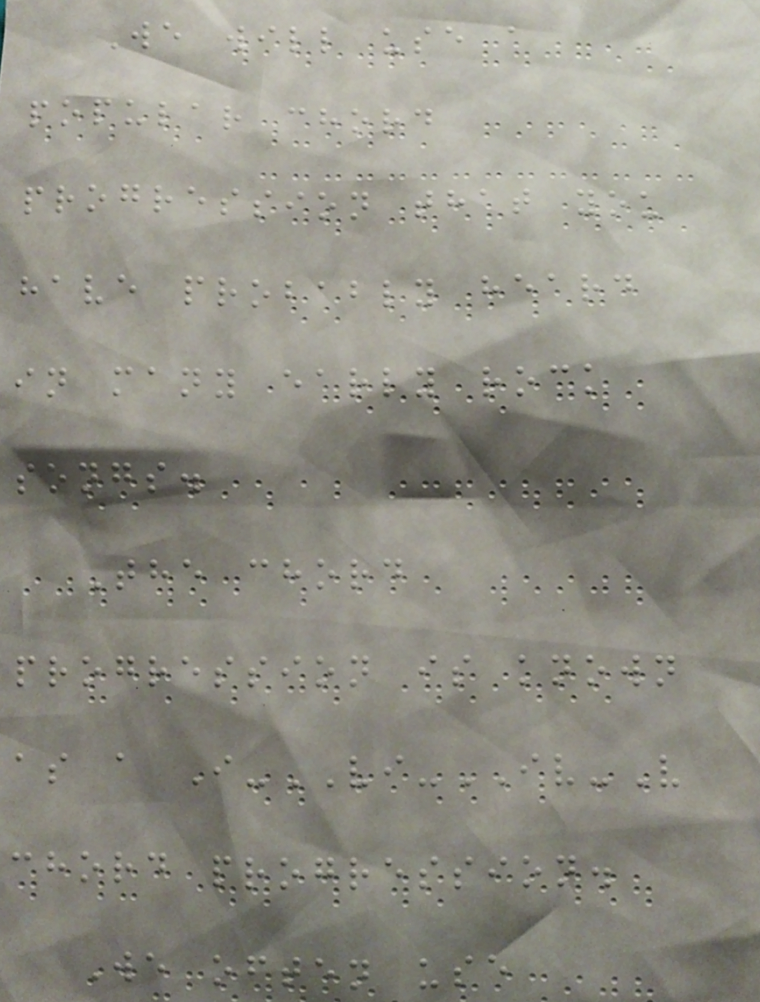We will use a
popular chord
progression that you
have probably heard
in many early rock
songs.
The chord
progression is known
as a I-VI-IV-V
chord progression.
We often use
